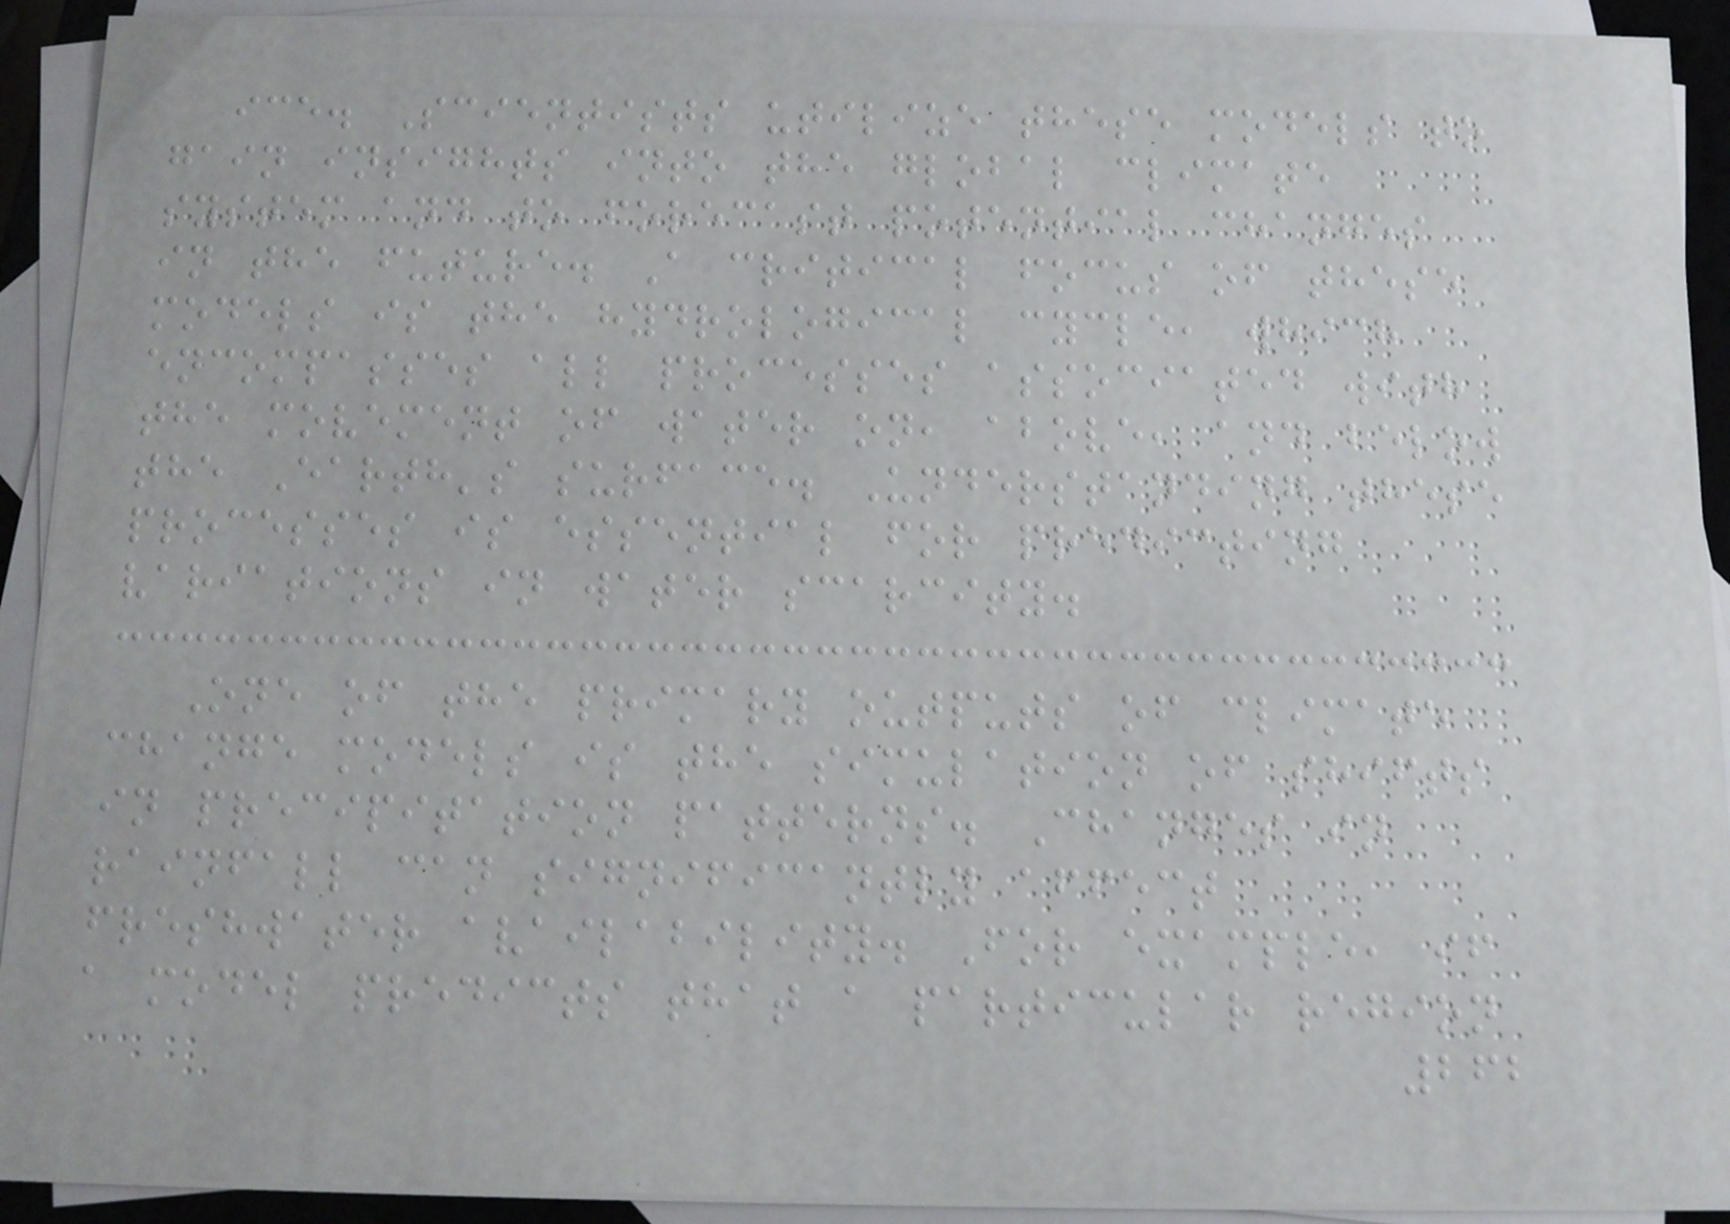ice. Scientists utilize these models to
gain insights into the global climate
system and to forecast potential changes
in the future. A critical focus of these
models is the hydrological cycle, which
encompasses all processes associated with
the movement of water on, above, and below
the Earth's surface. Understanding these
processes is essential for predicting
variations in water scarcity.
One of the primary outputs of climate
change models is the simulation of shifts
in precipitation patterns. Changes in
rainfall can significantly affect
freshwater availability. For example, if
a model predicts that a particular region
262
